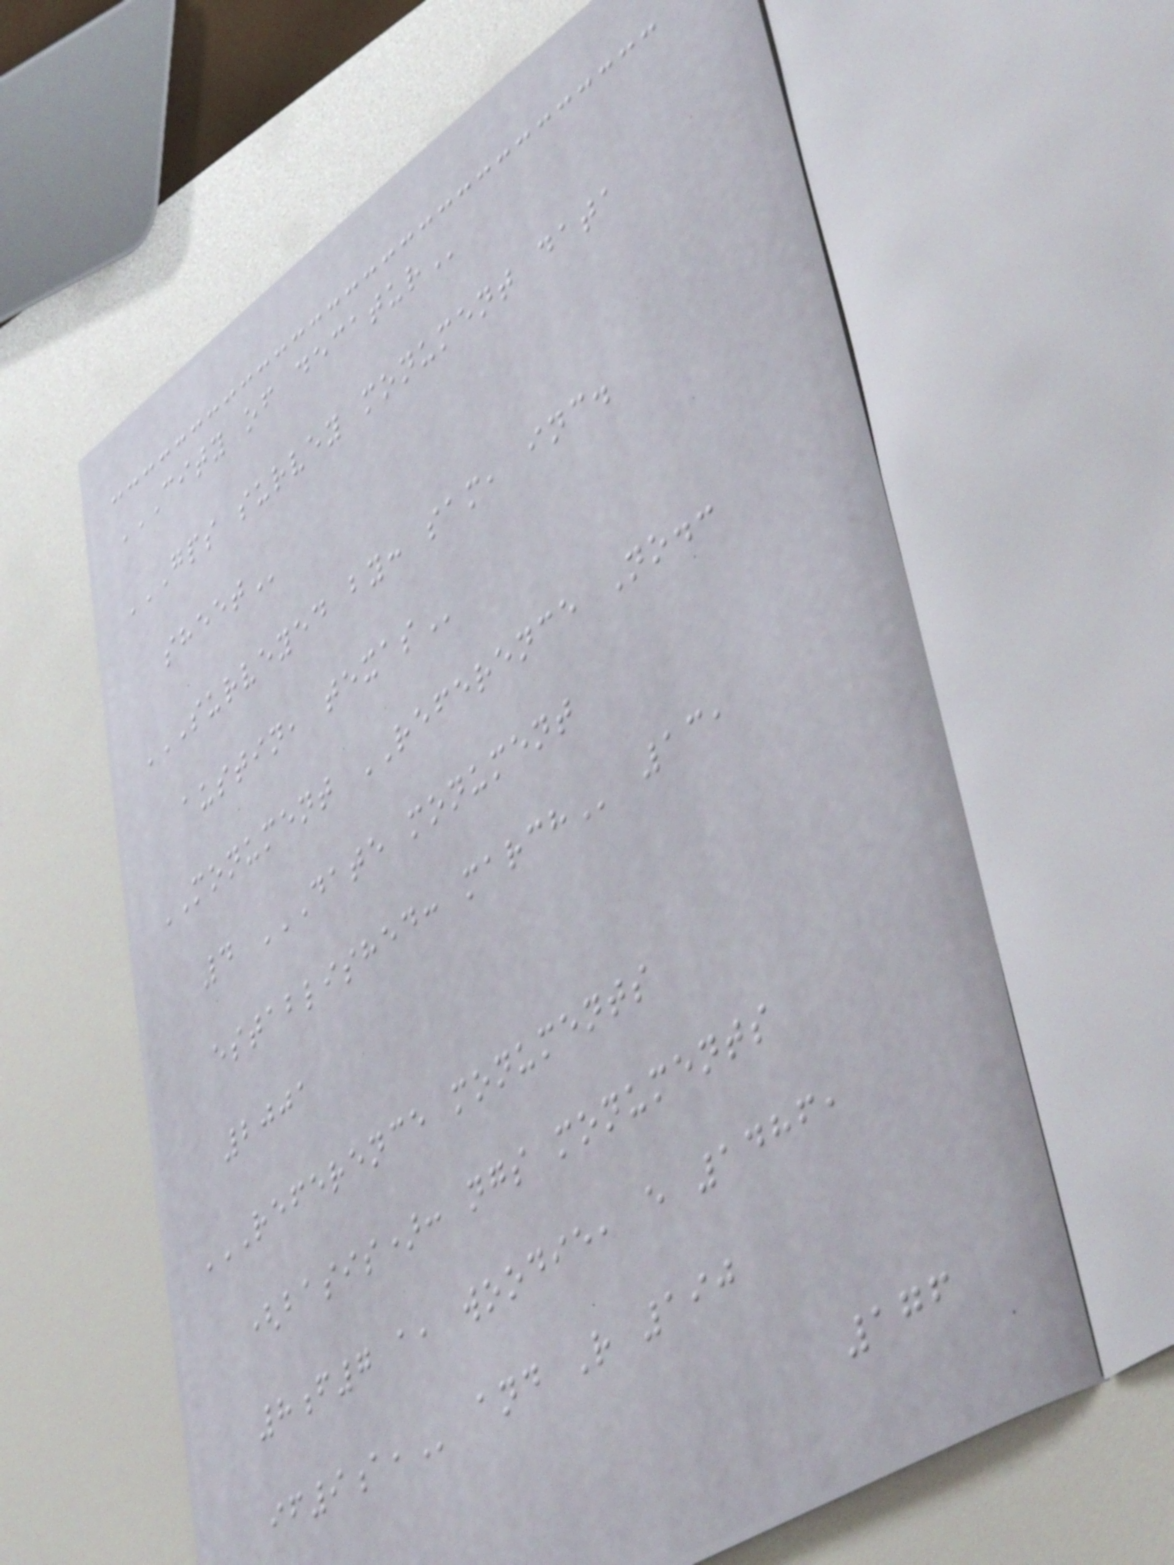CITY OF DECATUR
GPS SURVEY MONUMENT DATA
SHEET
SURVEYED BY: SAM, INC.
AUSTIN, TEXAS
MONUMENT REFERENCE No.:
4 DATE MONUMENT
ESTABLISHED: MARCH 13,
2001
REFERENCE MONUMENTS
(BASIS): NGS MONUMENTS
8F7 A, WOODIE, E 1486,
IF9A, and R 190
176
